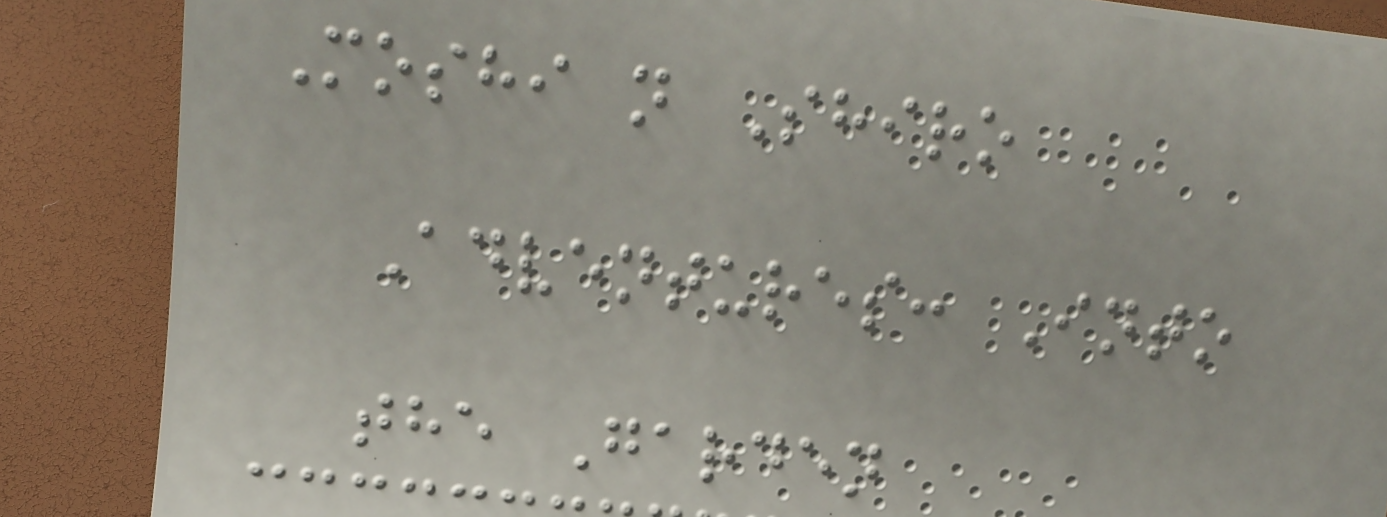Moshi n Shiro
Adventures: Into
the Garden
